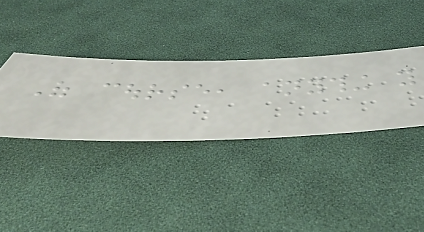Of course, anything you
